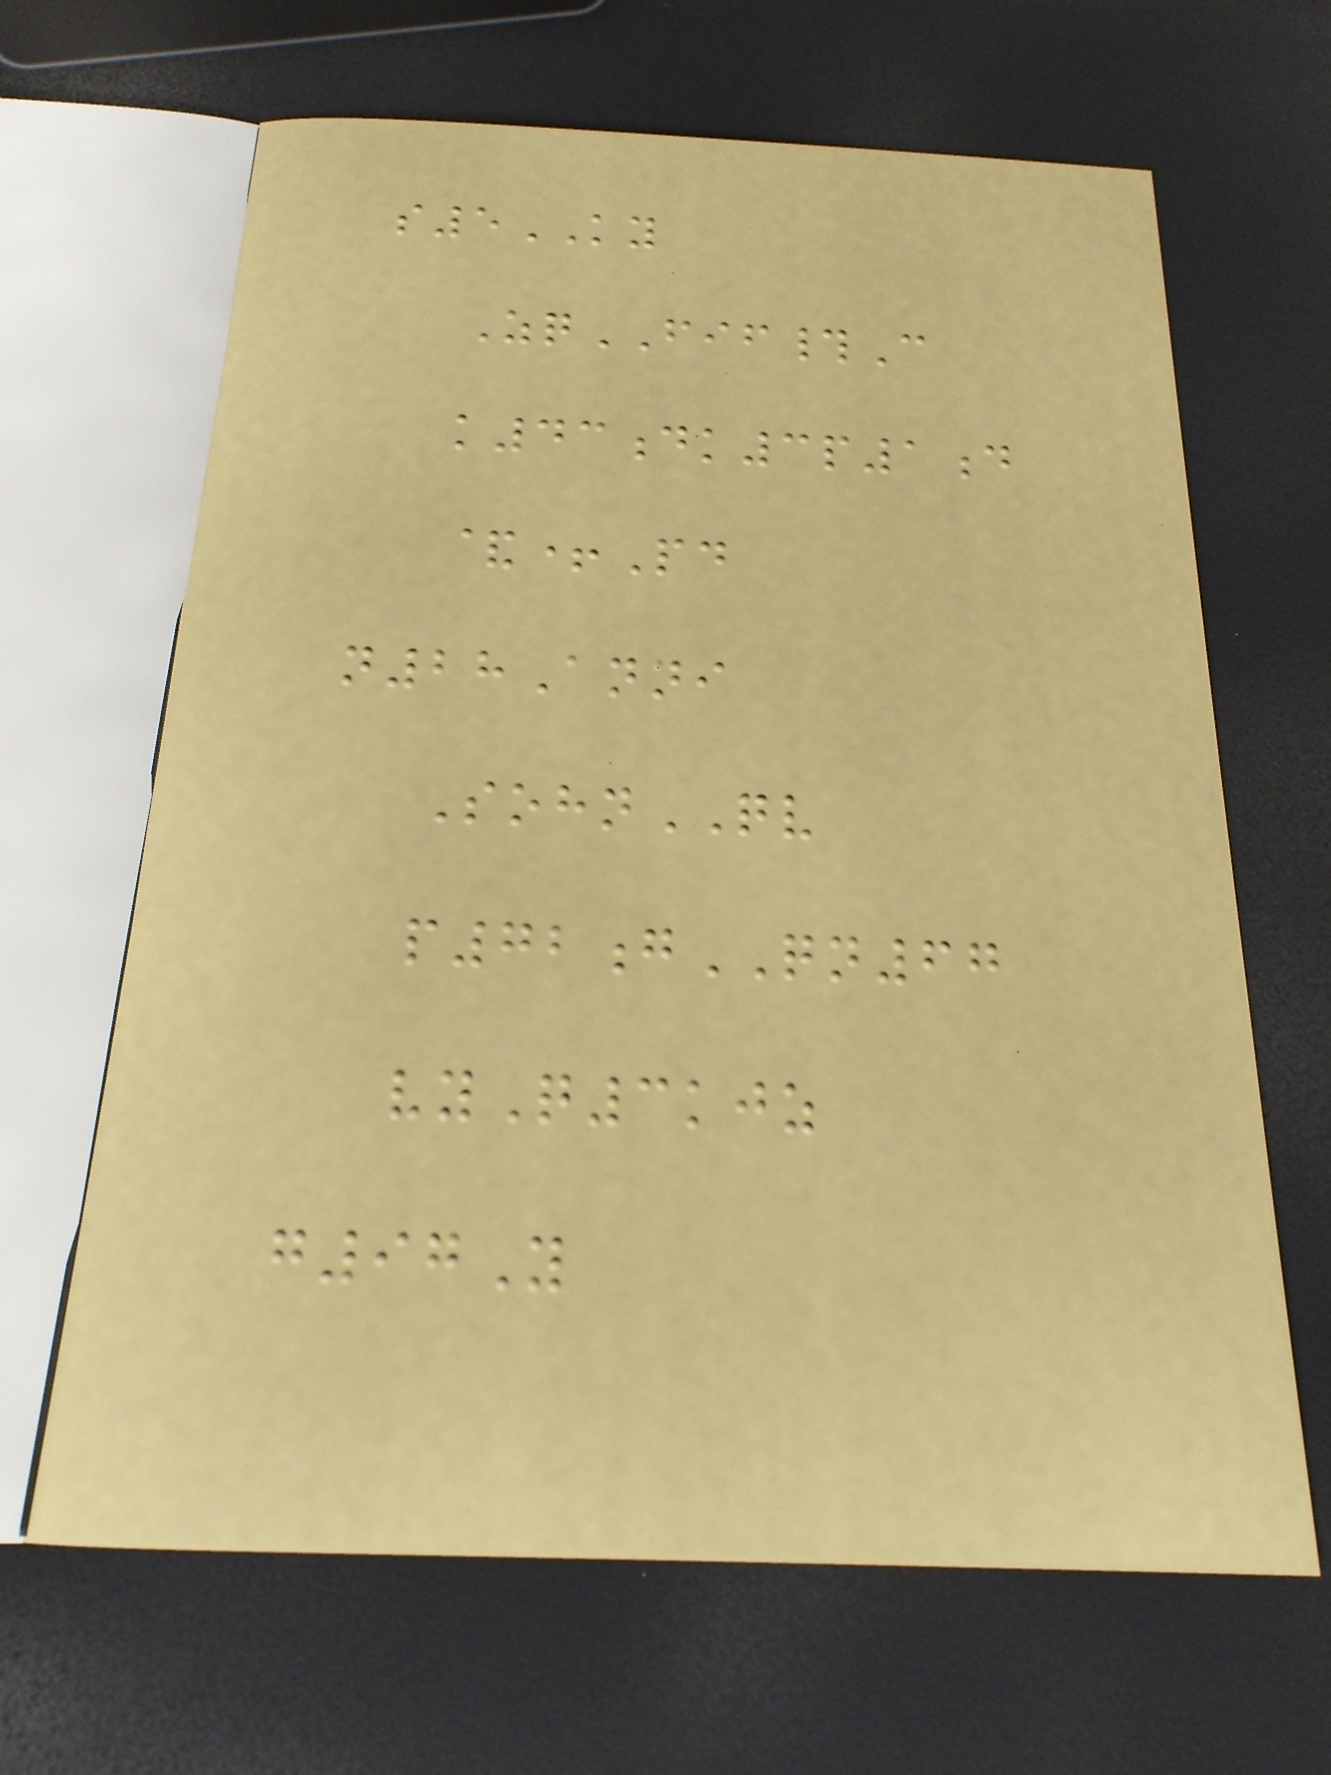s5KY
ZqFIF#C
k43dk3p1d
&+Pd
n28Anni
SohnQV
p72gQN67
vyQ3kjz
g97Y
